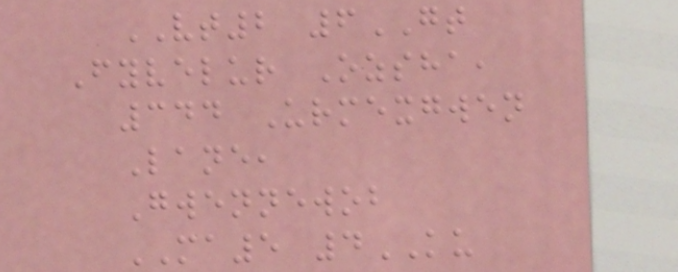VT2 6GT
Fyvelur Ozsha,
344 Urmexgwen
Lane,
Gwennewob
MA5 4KU
